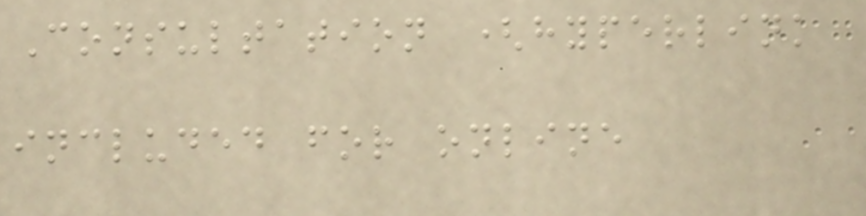Consultation (hyperlink
included for online
